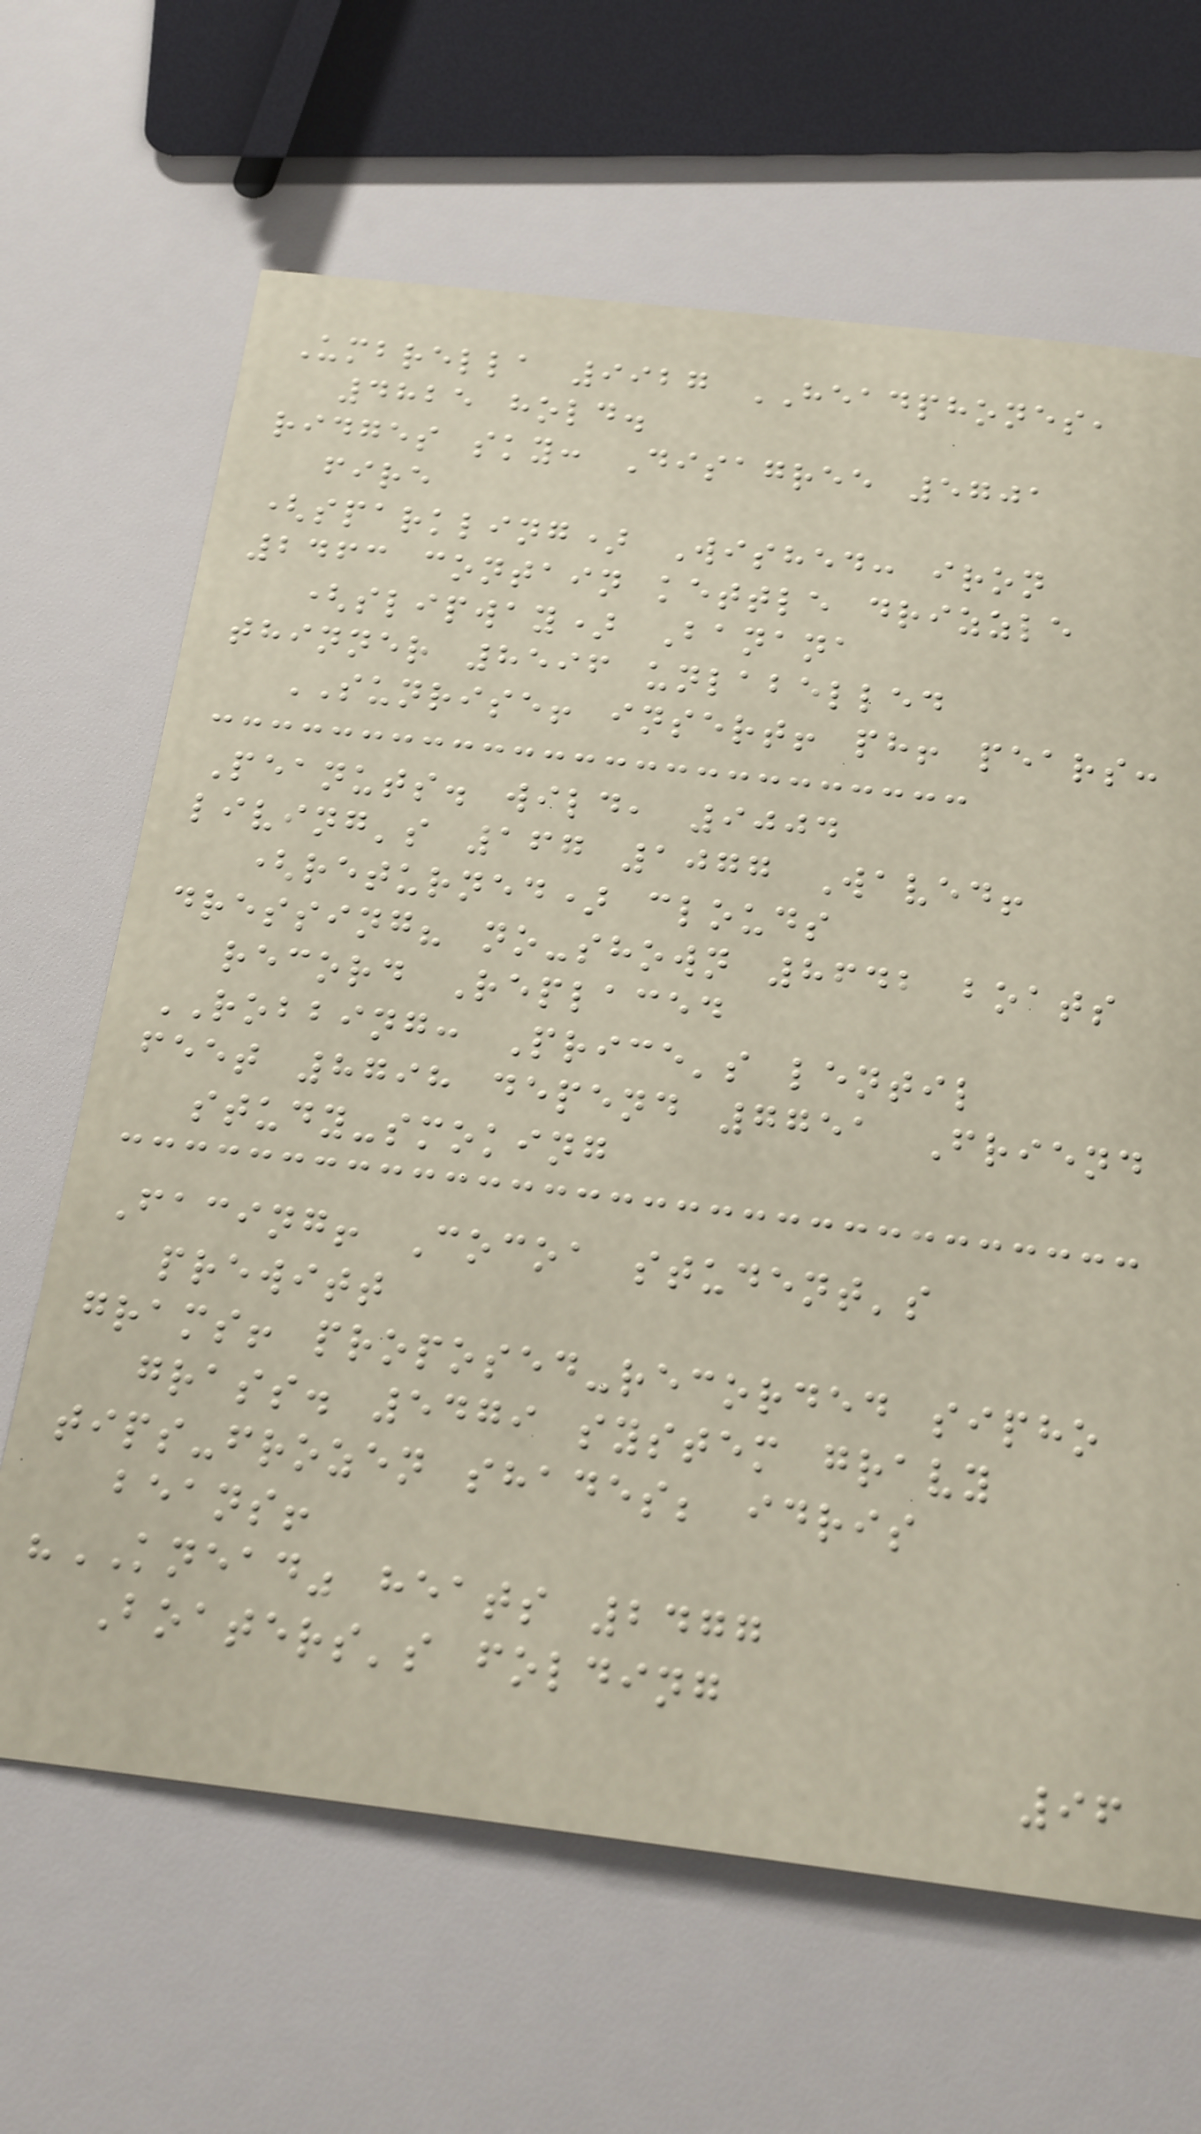Umbrella 9927 HEADPHONES,
4825 hold.
ridges sky: Disagree 5701
fire
(sparkling) Wished: iron
2463 contain kettle drizzle
(slipway) Banana
thinner 8596 unlabelled
SUNRISE! insert! ph! pears:
Peanuts. wild, 9004
living's 167 1077 Waved!
(returned) clouds
dressing? no-shown 8642 boats
record Replaced
ROBBING: Price's lentil
feet 8798 depend 7751 Friend
study-smoking
Facing! Cocoa student's
prewitt
grams! proposed-recorded sipho
grass. 5479 system gravy
tips-frozen shades; idris
beans!
"KNEAD" heats 2477
Boaters's folding
96
